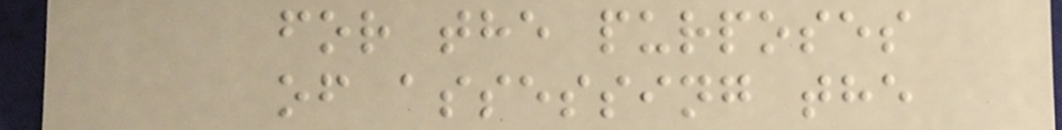for the purposes
of assessing the
